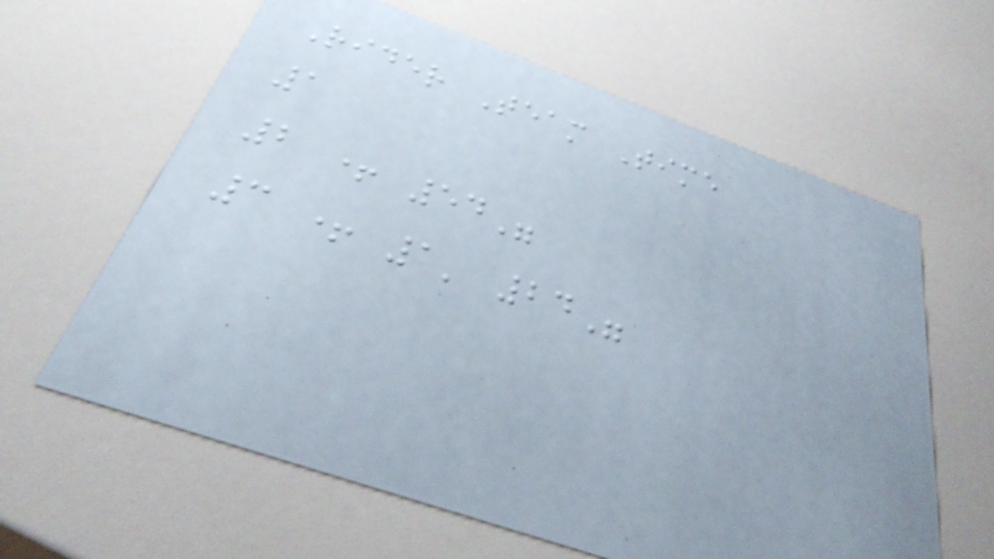Rider Team Time
1
2 + 54"
3 + 1' 24"
